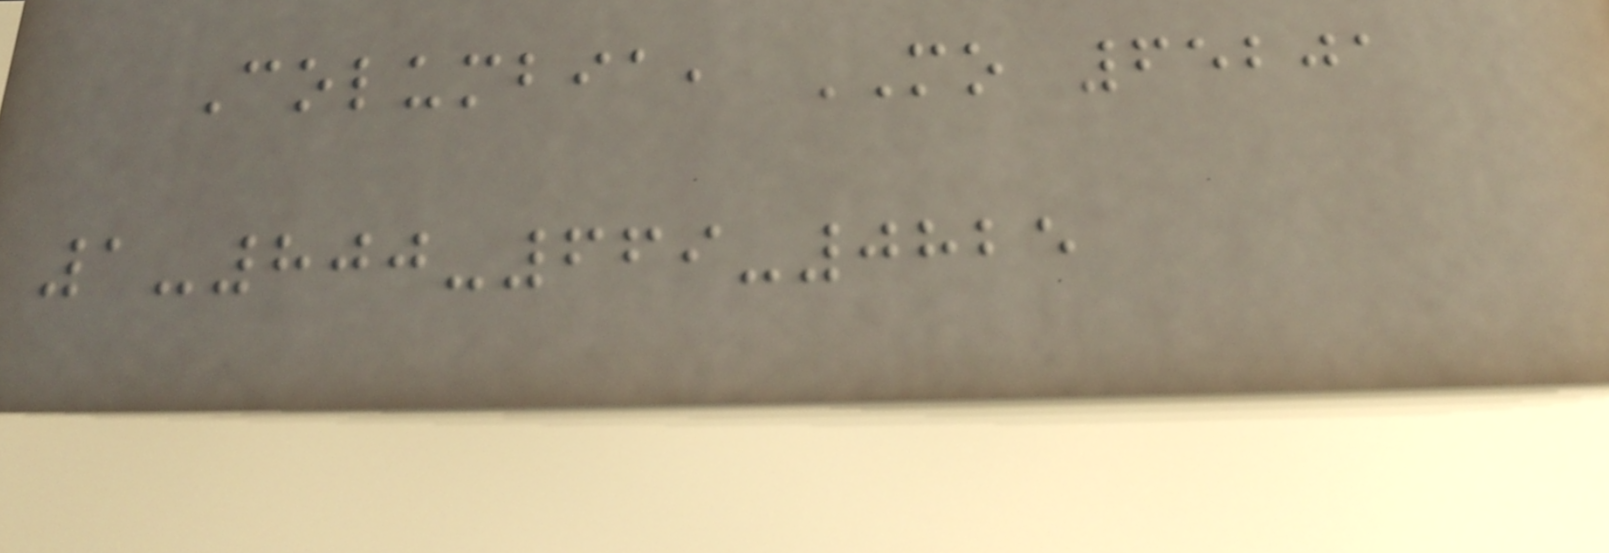Columbia, MO 65201
1-800-669-0825
